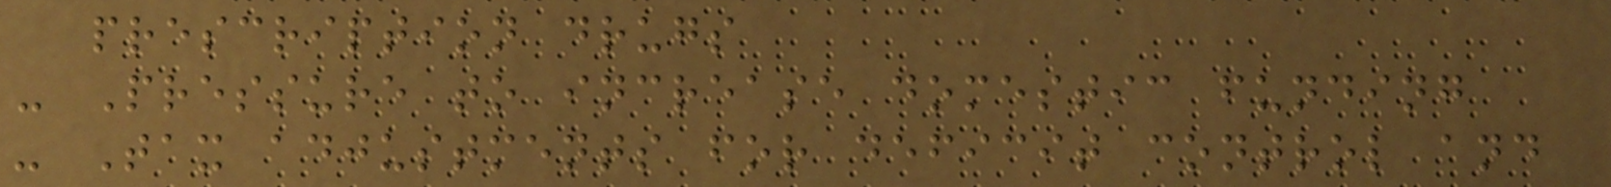prescription drugs
- Pressure to increase domestic funding
- Tax adjustments for deficit control and
